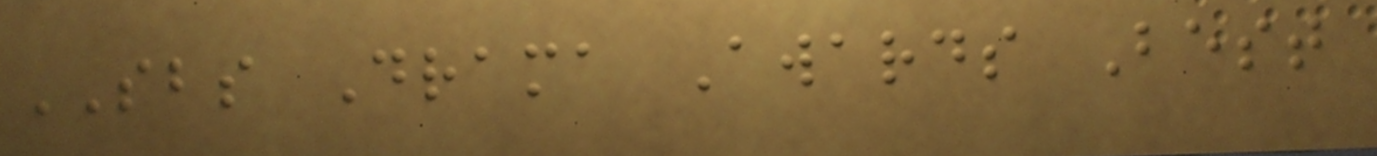SBS Drama Awards Best
